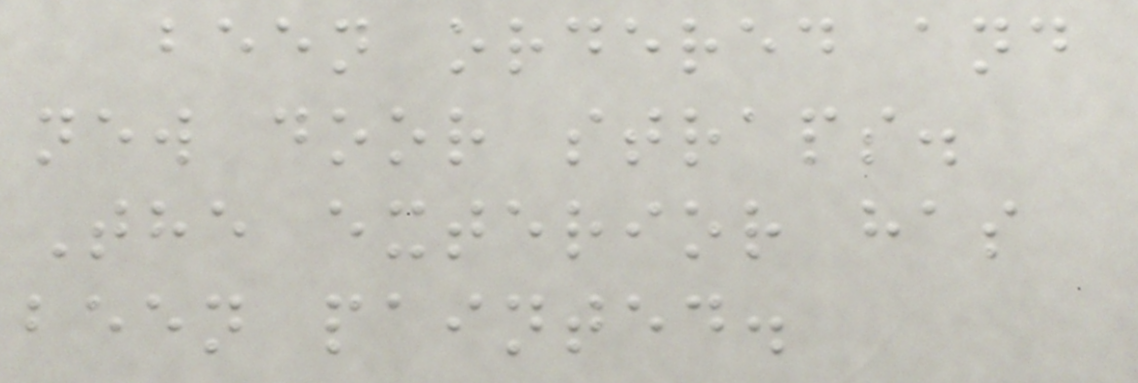been ordered and
new door straps.
The exterior has
been painted.
